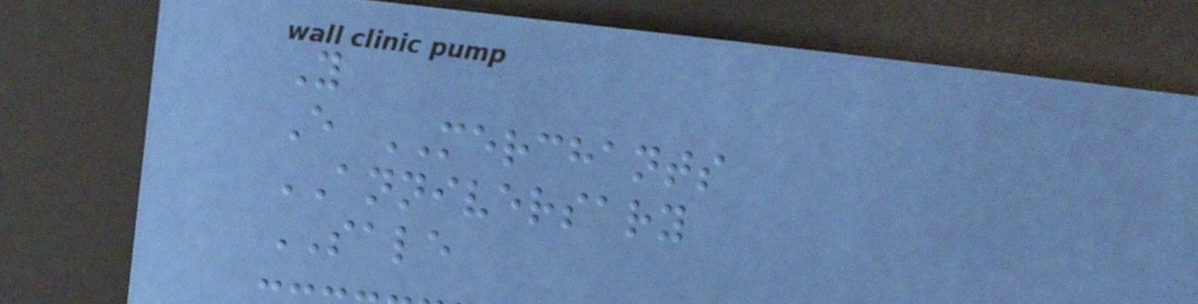Y
E MERCHANTS
ANNIVERSARY
SALE
